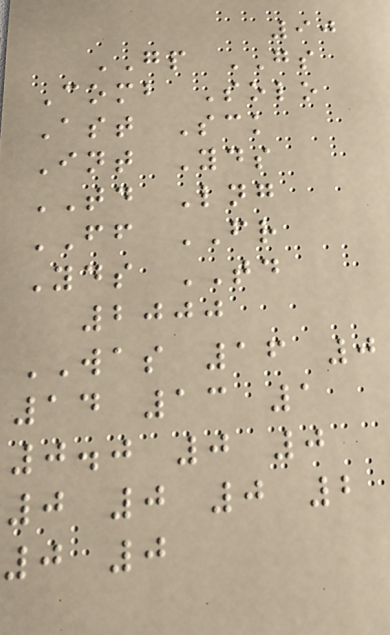90
GP GS
Comb Solo
Ast Sck
Int Yds
TD Lng
FF FR
Yds TD
2000
WAS 16 0
14 13 1
0.0 0 0
0 0 0 2
0 0
